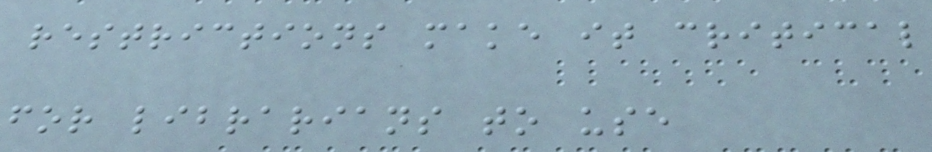restrictions make it critical
for librarians to use
